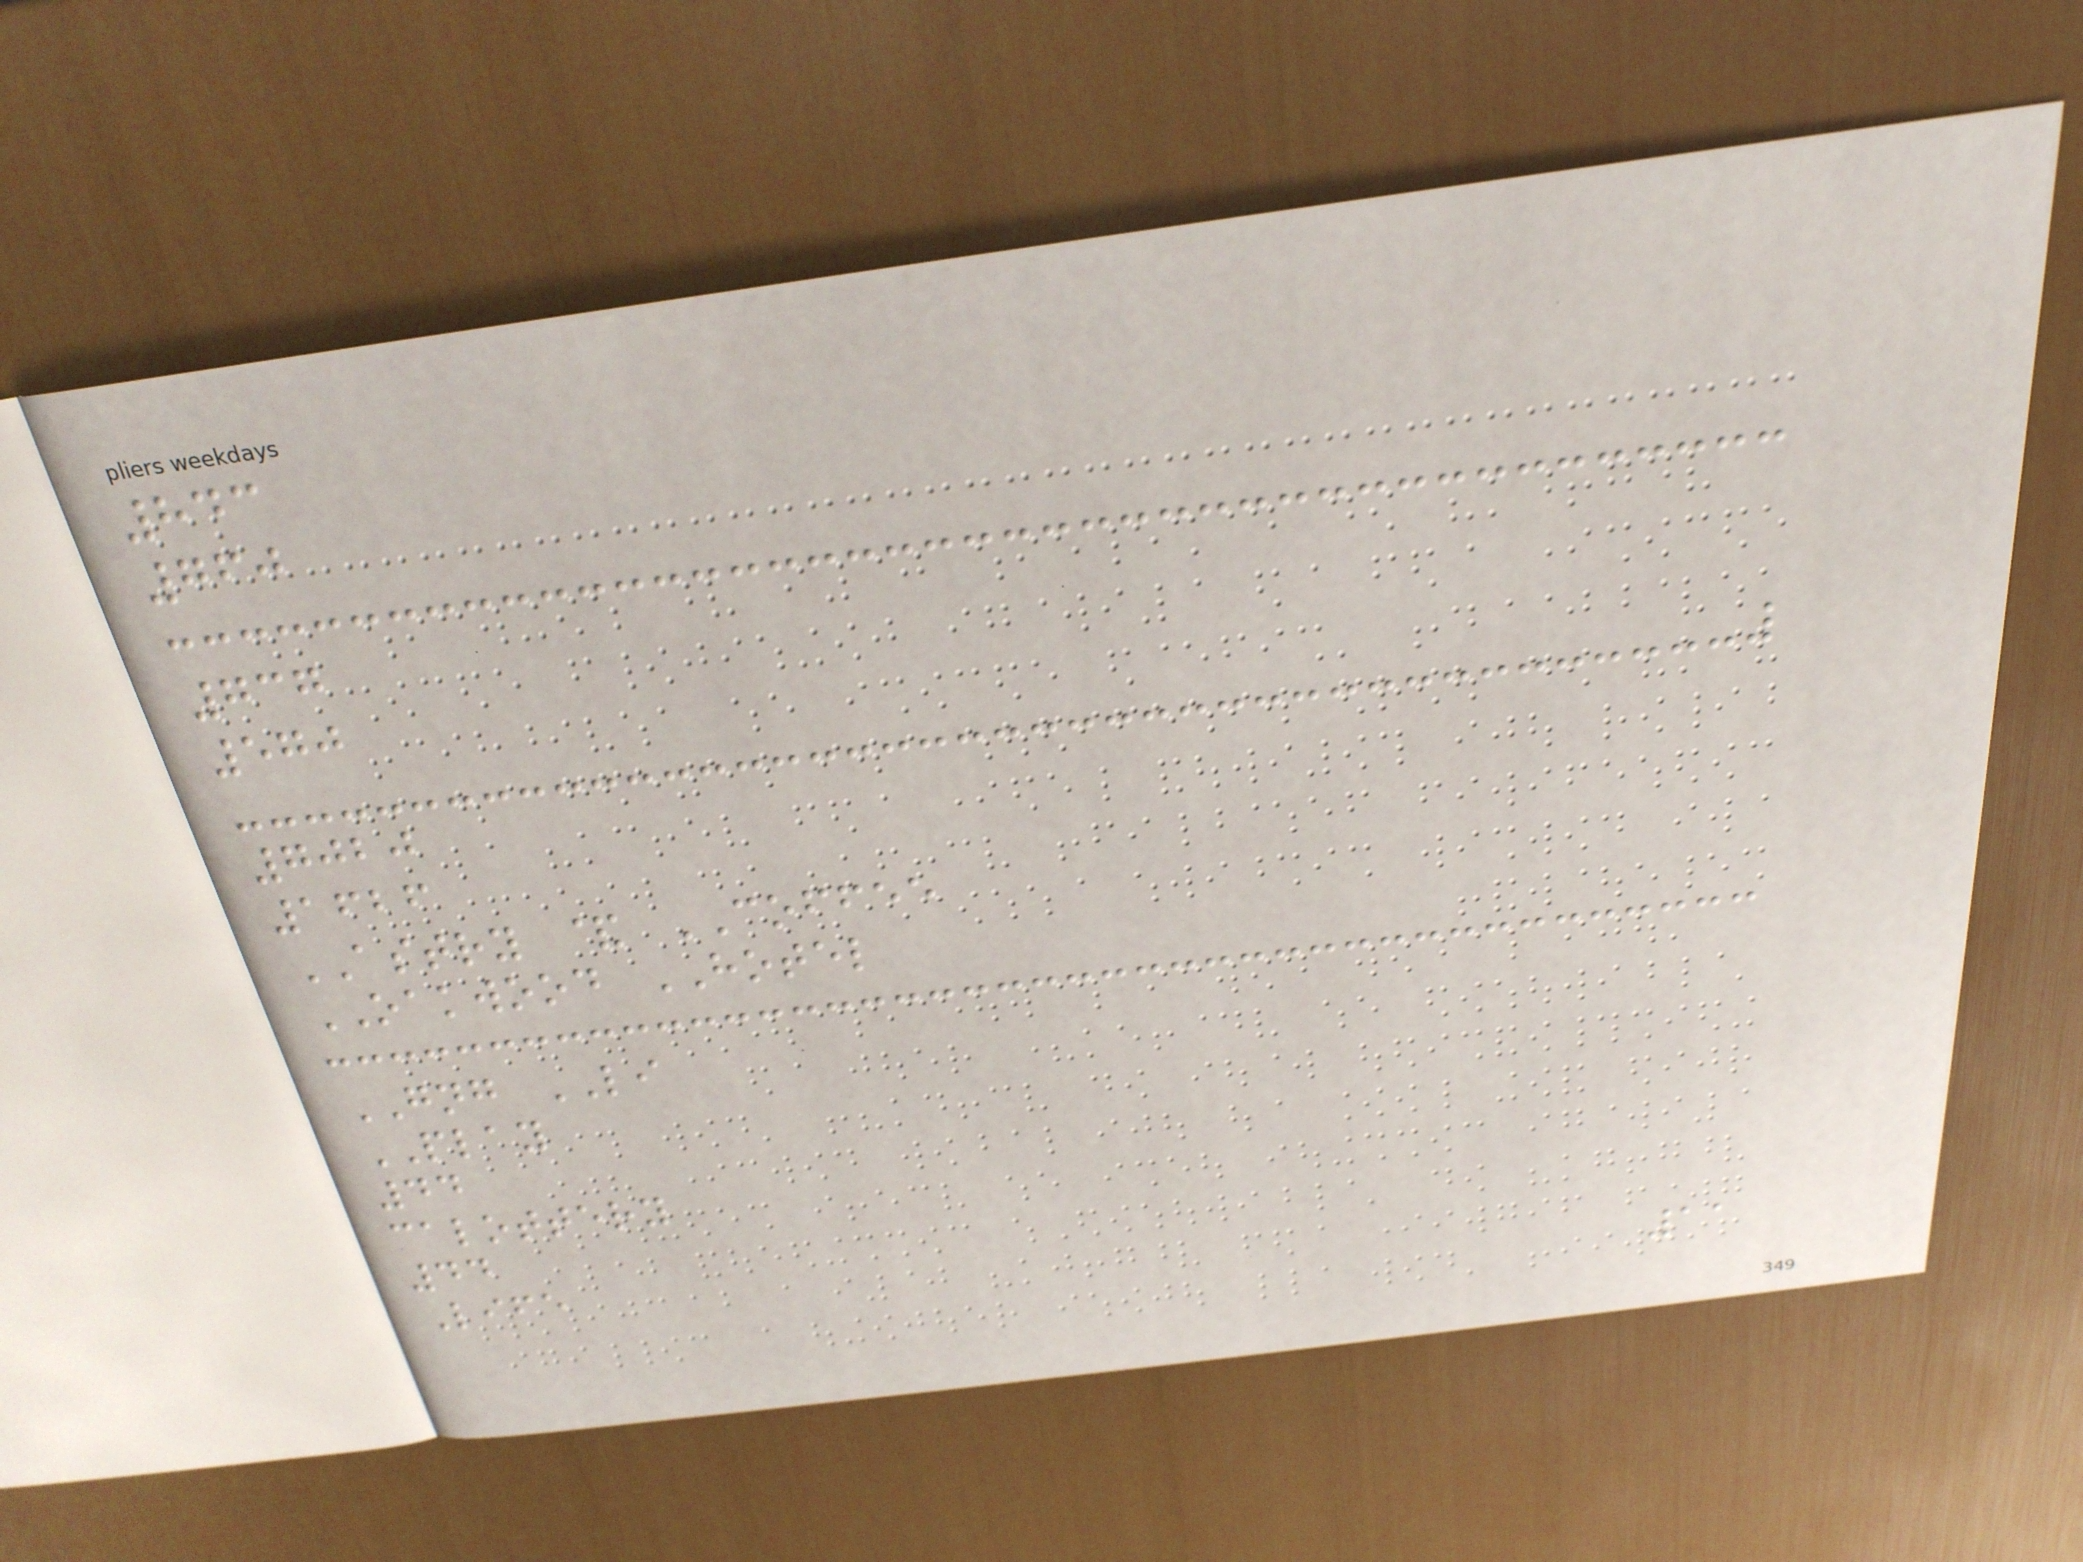843
760
737
570
7020
1626
ASTRY & COFFEE
OAKWOOD HOTEL
GNG LI
PLAY
44
calottery
44
Life
11
